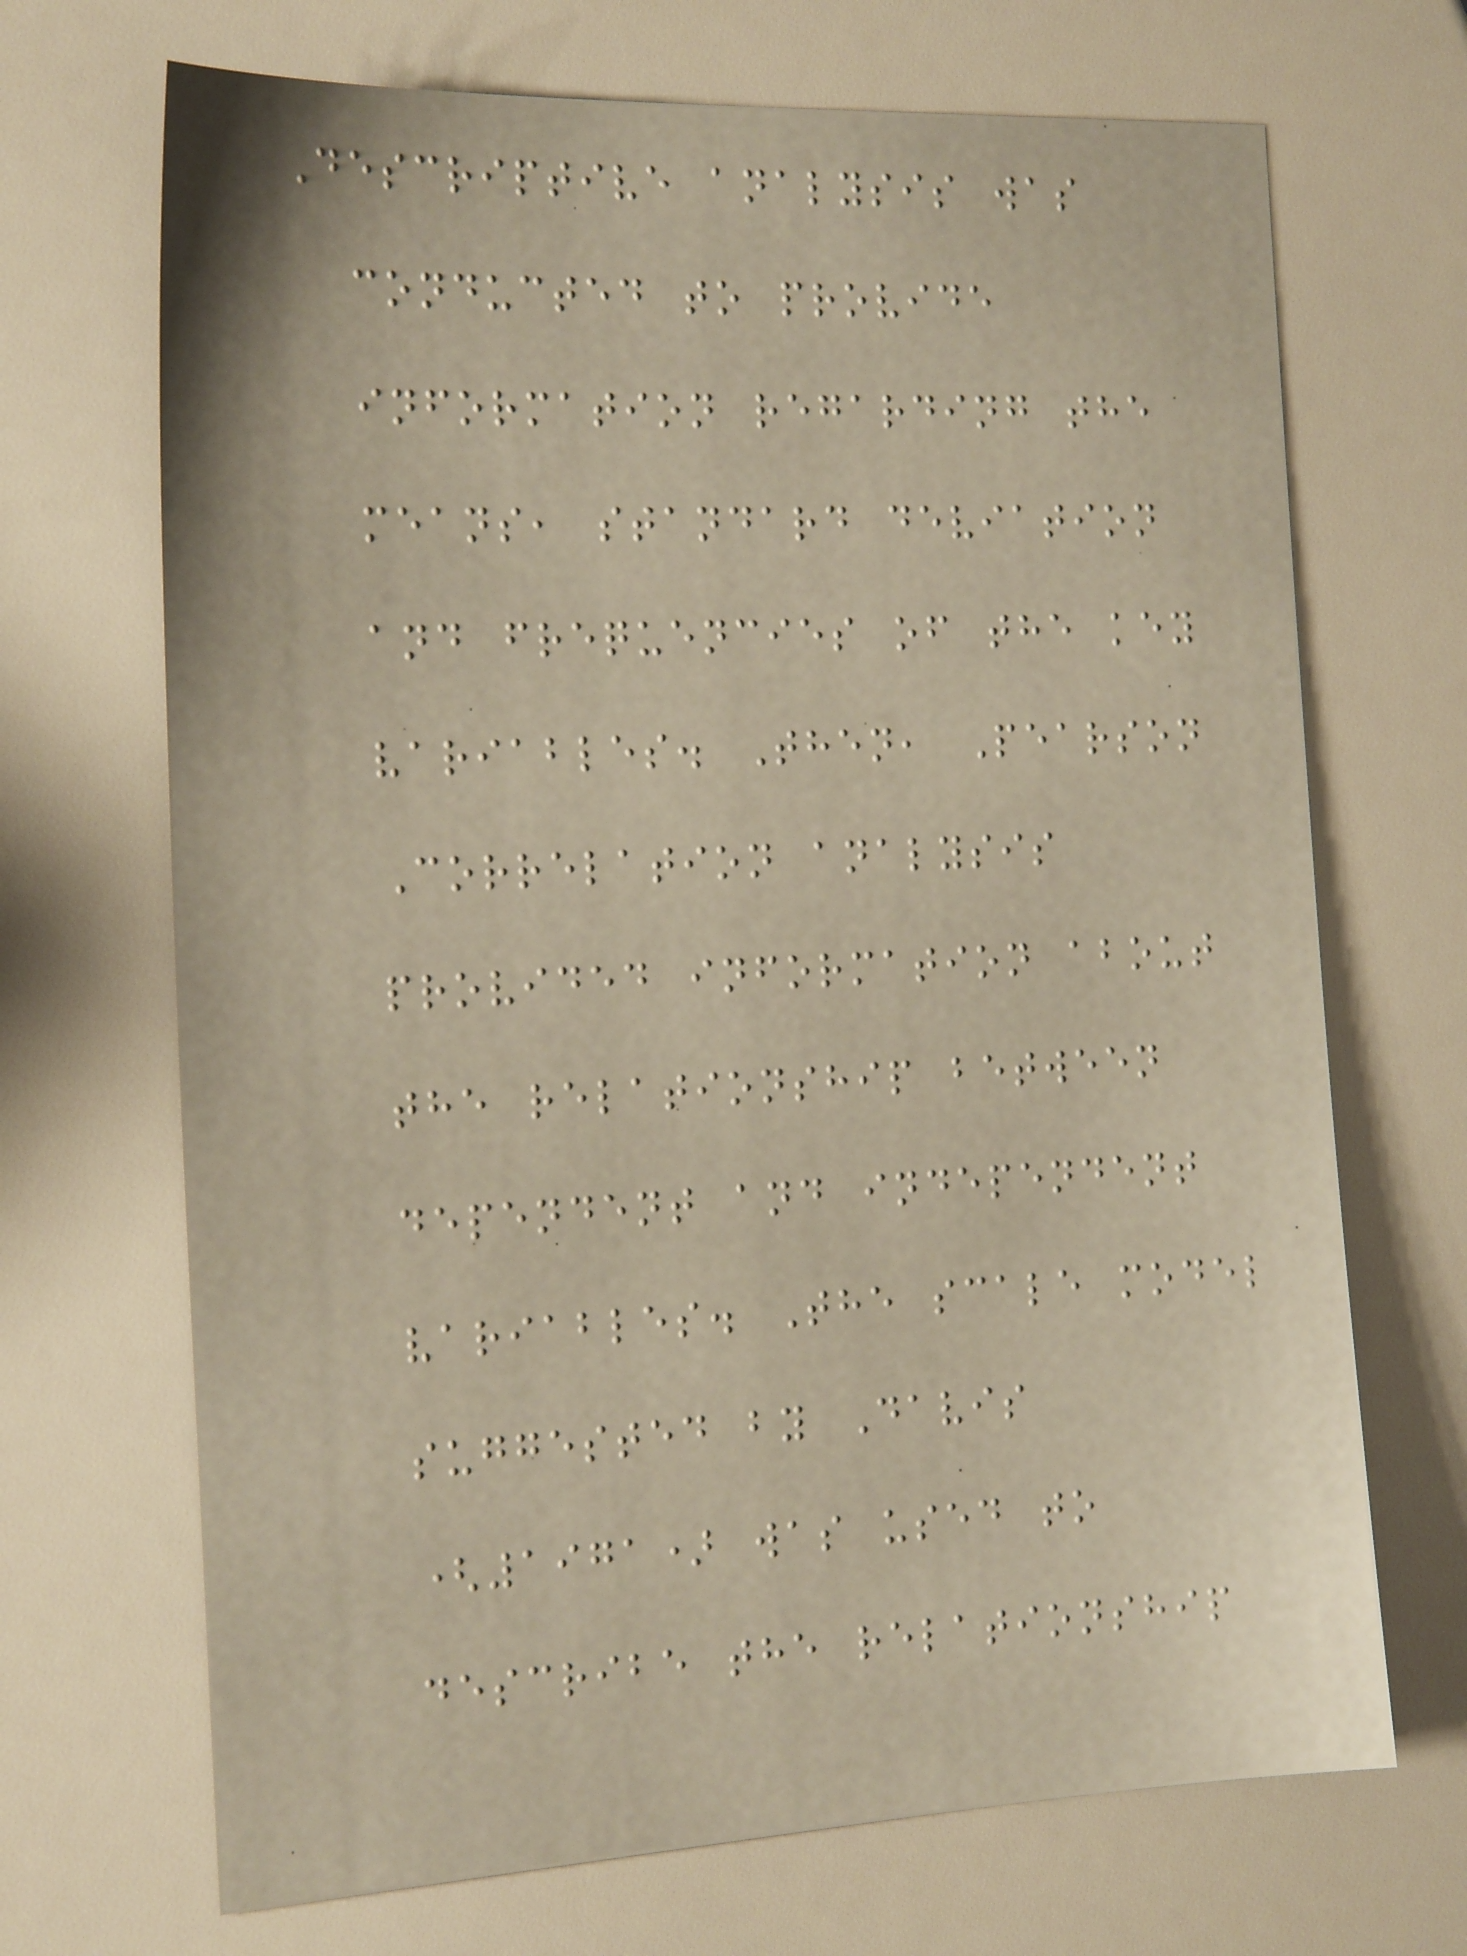Descriptive analysis was
conducted to provide
information regarding the
means, standard deviation
and frequencies of the key
variables. Then, Pearson
Correlation analysis
provided information about
the relationship between
dependent and independent
variables. The scale model
suggested by Davis
(1971) was used to
describe the relationship
